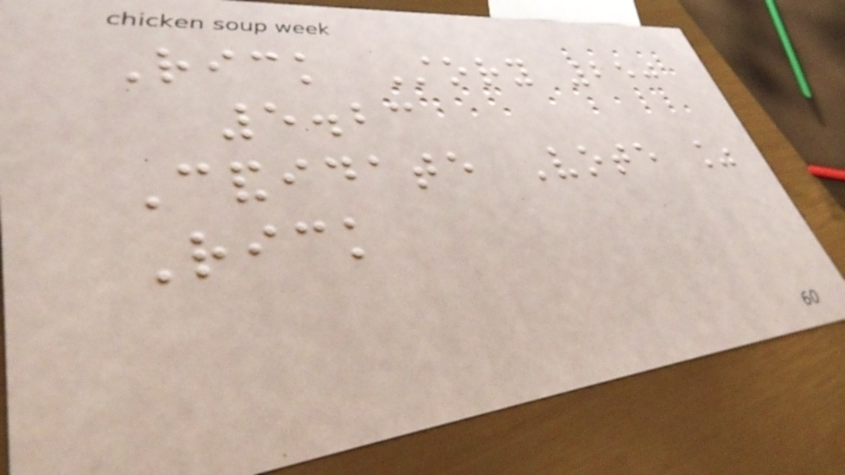Rick Story 250
5.23
Candidate Vote %
Rick
